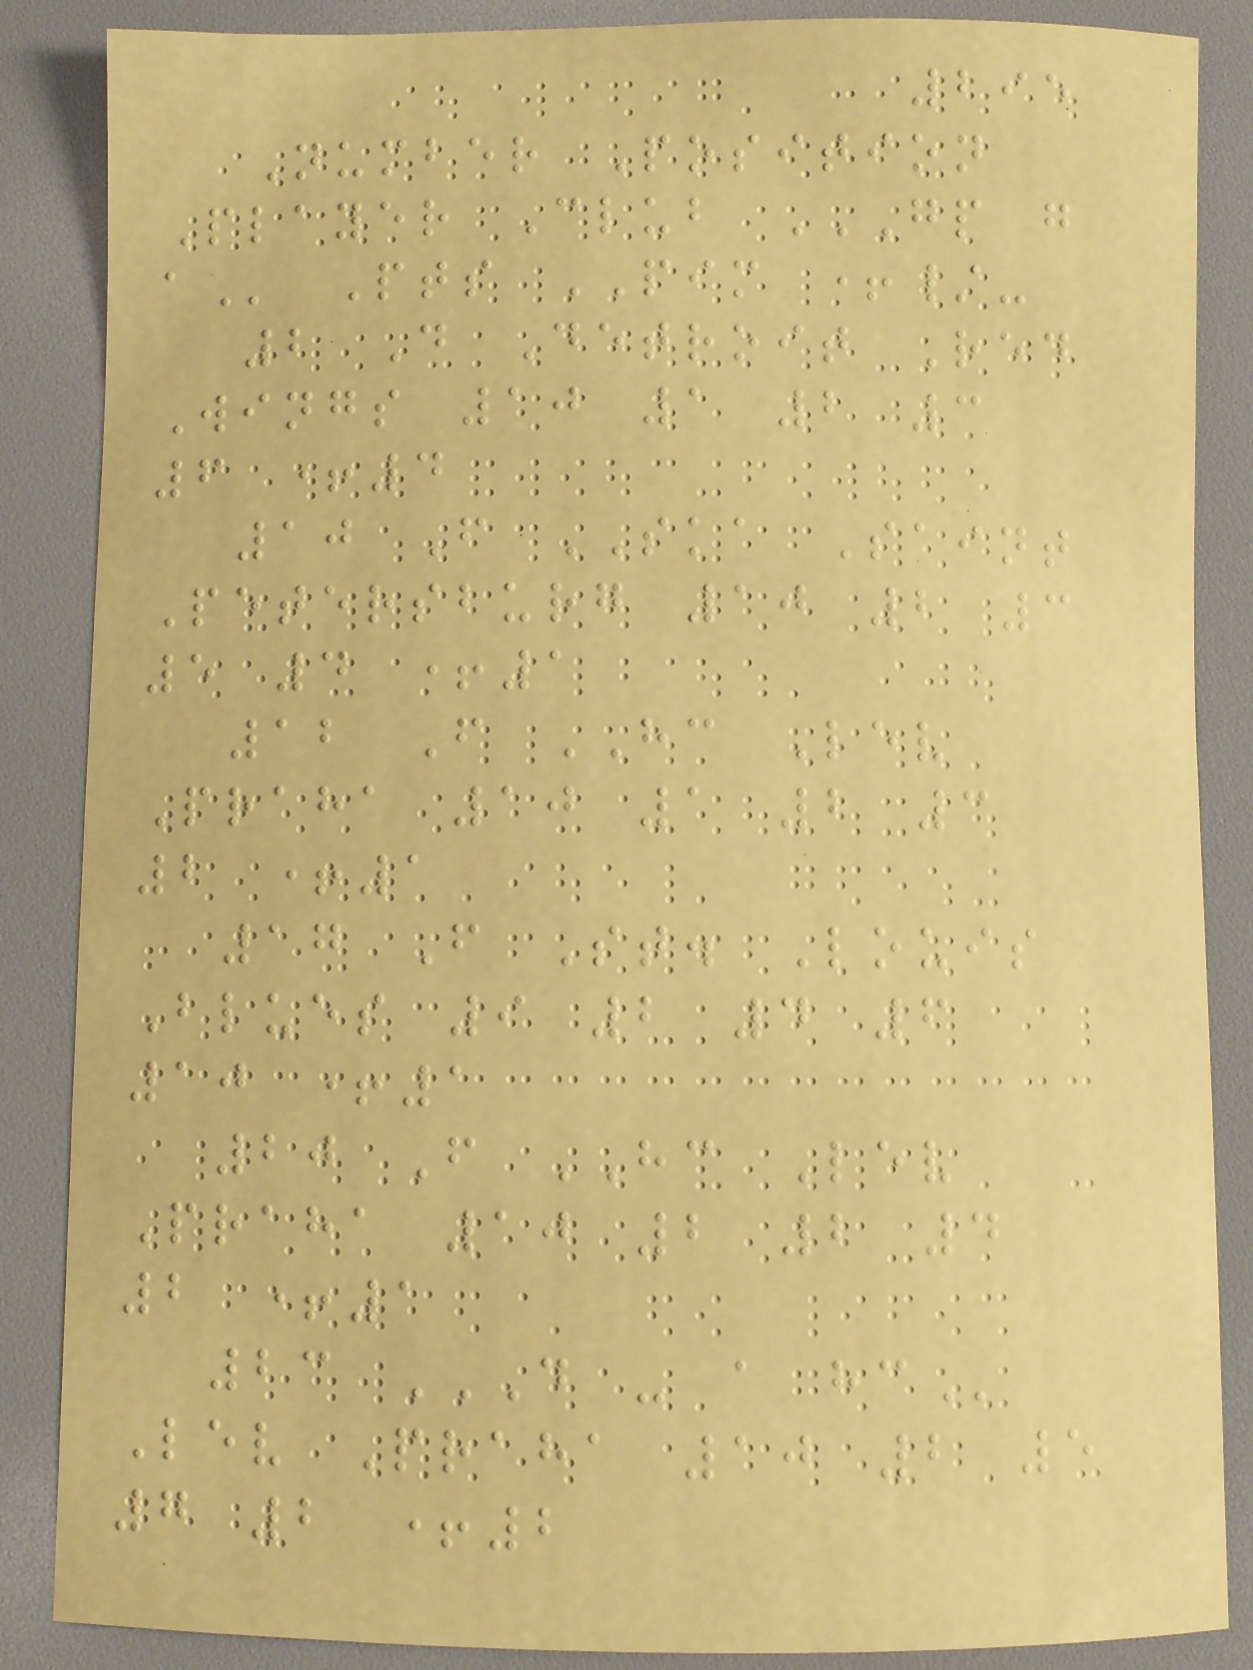295
Number Position
Player Club GP G
A Pts PIM +/-
2 D Detroit Red
Wings 10 1 2 3
6 +4
10 F SKA Saint
Petersburg 10 2 3
5 4 +1
12 F HC Lev
Praha 10 1 2 3
2 +1
17 F St. Louis
Blues 9 2 4 6
10 +1
20 F HC Lev
Praha 10 2 2 4
2 +1
23 D - A HC
Lev Praha 10 2 5
7 2 +2
